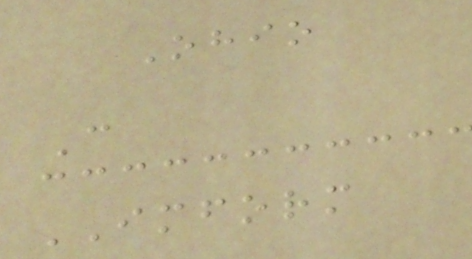Ohio
C
IMFORM
